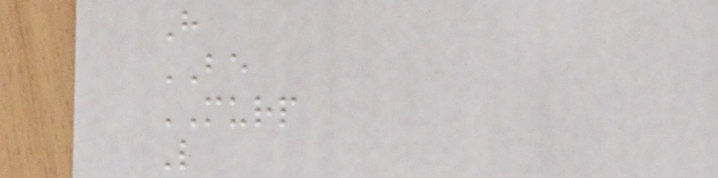H
BE
MURP
L
